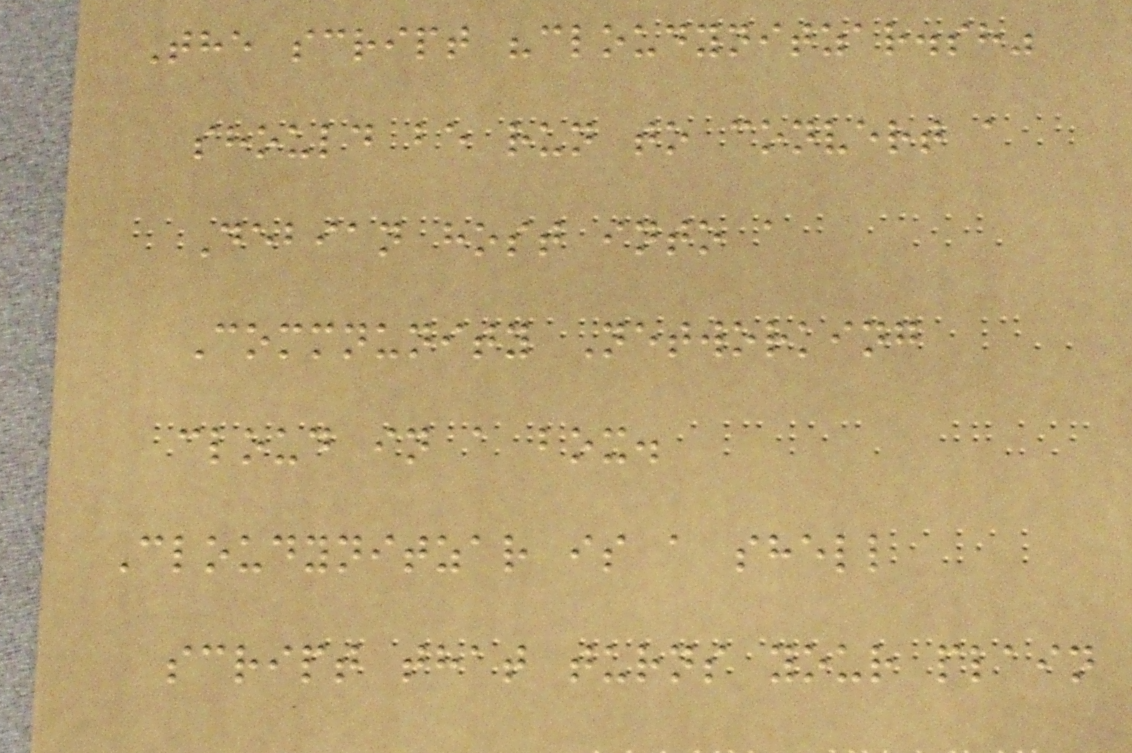The script "cloudynitzar.sh"
should be run to convert a
Debian host into a
Commnunity Networking
cloud in a box.
Cloudynitzar is a shell
script that turns your plain
